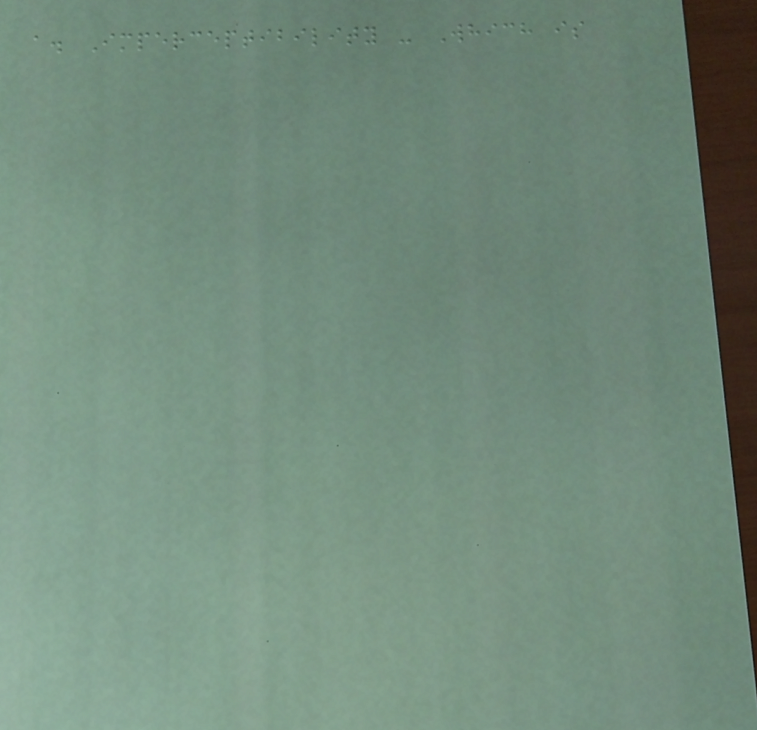a. Imperceptibility - Which is
